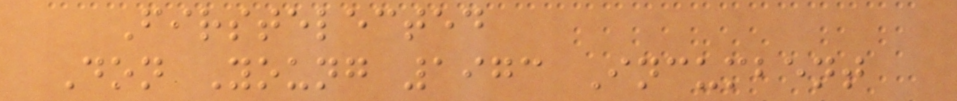Firstelected
Don Young 1973 Incumbent
